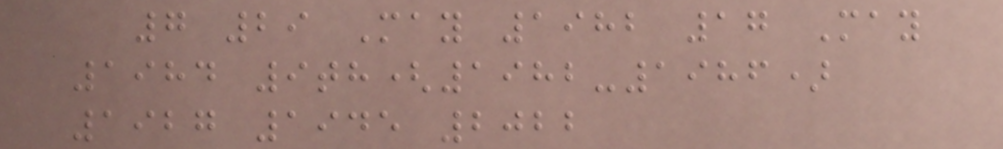7 29 May 1982 17 May
1984 9th(1982-1986)
1927 1945 2022
